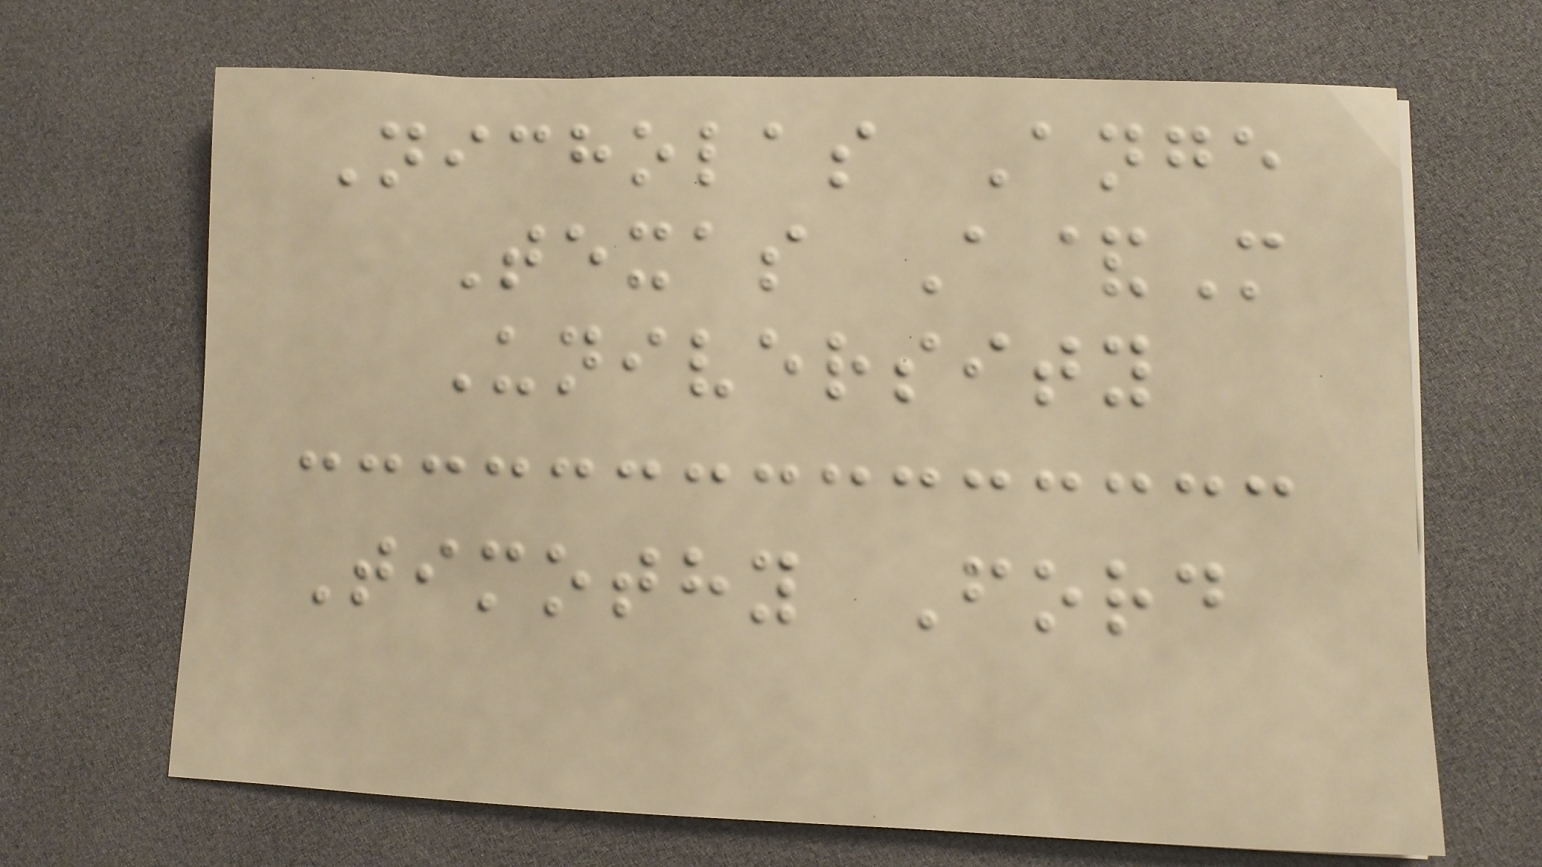Nicholas Ange
Texas A&M
University
Timothy Ford
